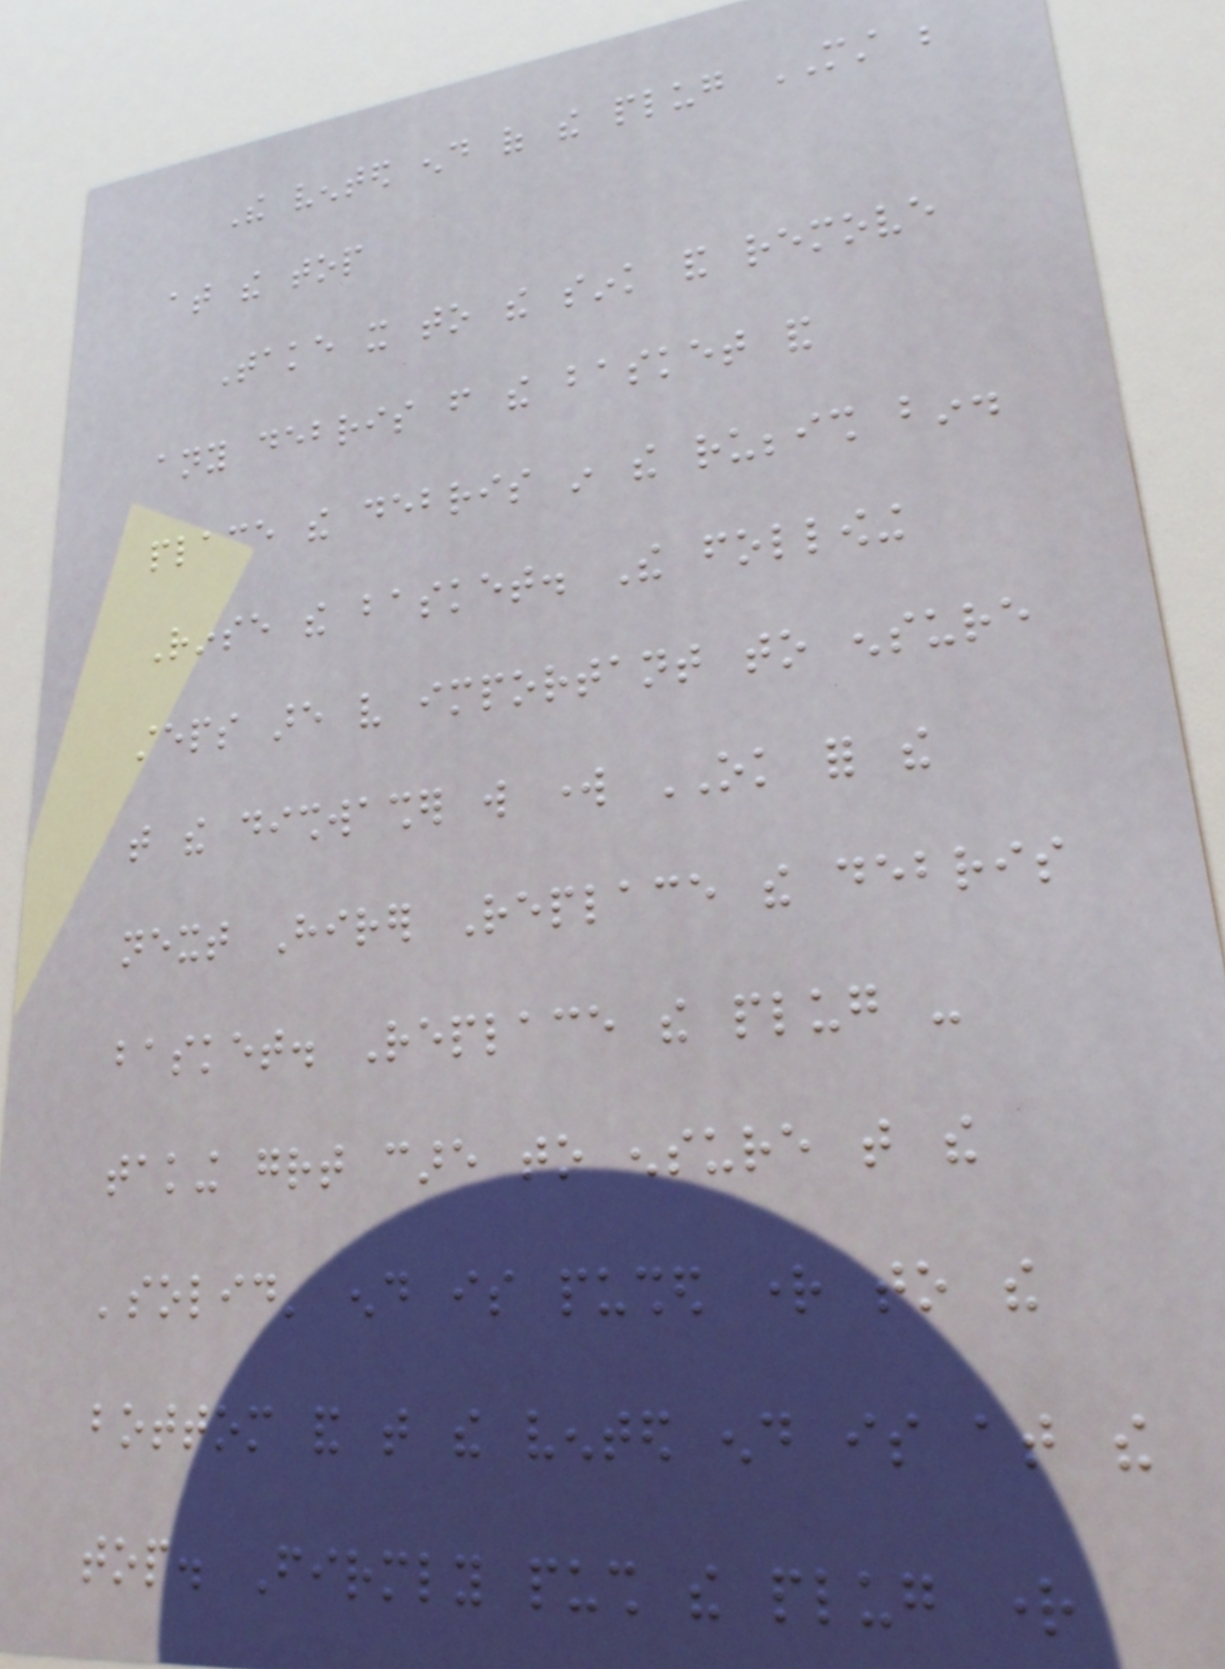The vented end of the plug MUST be
at the top
Take it to the sink and remove
any debris from the basket and
place the debris in the rubbish bin.
Rinse the basket. The following
steps are very important to ensure
that the dishwasher will work OK for the
next Hirer Replace the debris
basket. Replace the plug -
taking great care to ensure that the
'solid' end is pushed right to the
bottom and that the vented end is at the
top. Firmly push the plug right
